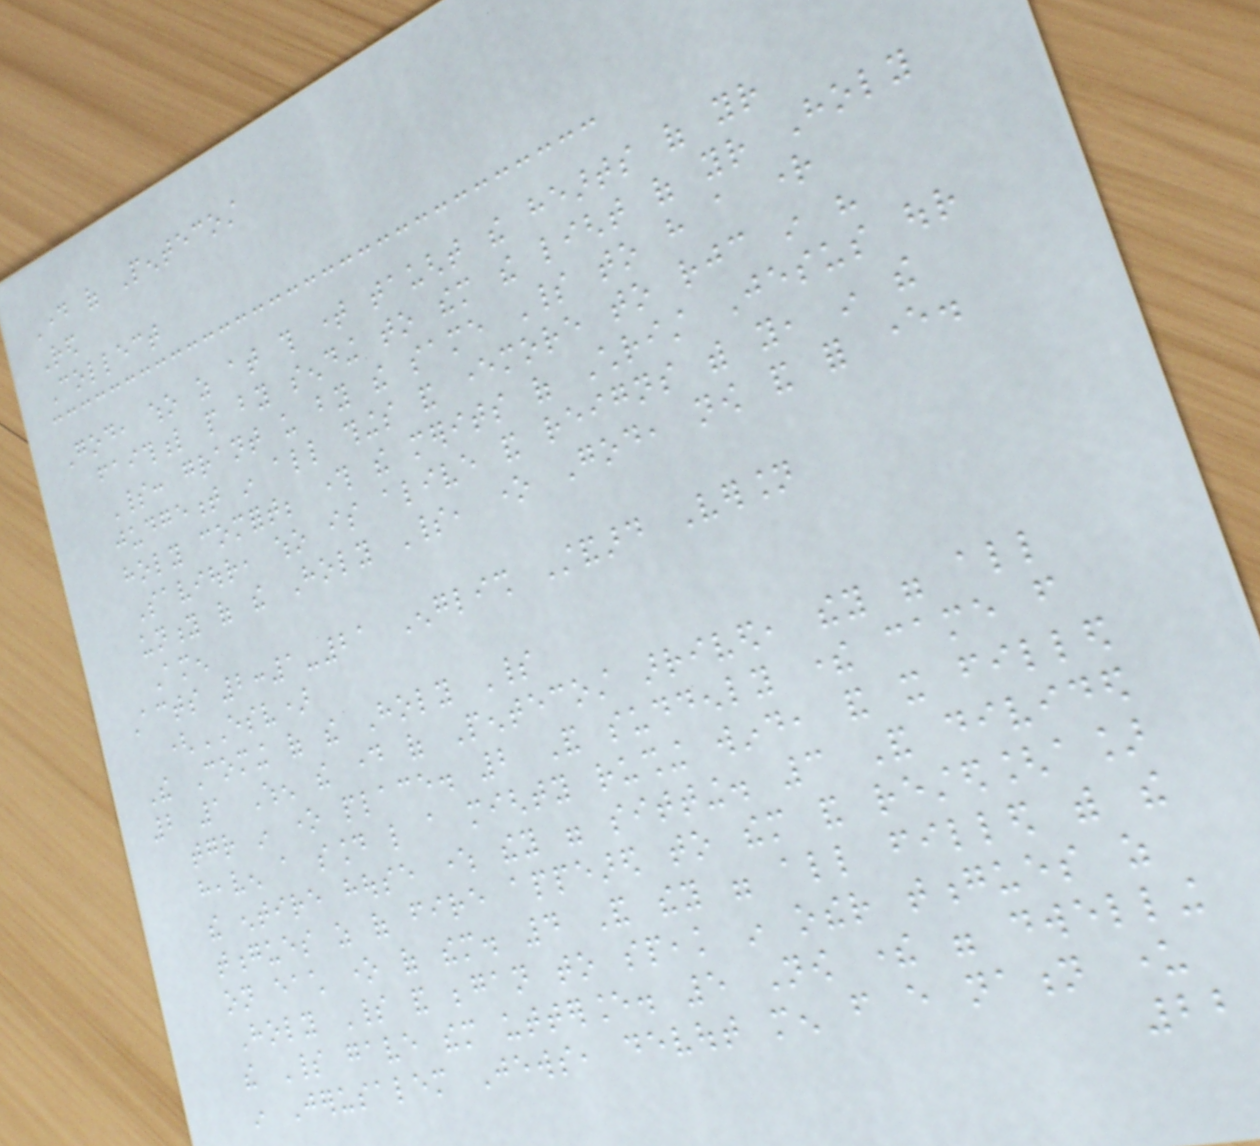Day of Pentecost
Red
Collect
God, who as at this time taught the hearts of your
faithful people by sending to them the light of your Holy
Spirit: grant us by the same Spirit to have a right
judgement in all things and evermore to rejoice in his
holy comfort; through the merits of Christ Jesus our
Saviour, who is alive and reigns with you, in the
unity of the Holy Spirit, one God, now and for ever.
Amen
Acts 2:1-21 English Standard Version
(ESV)
The Coming of the Holy Spirit
2 1 When the day of Pentecost arrived, they were all
together in one place. 2 And suddenly there came from
heaven a sound like a mighty rushing wind, and it filled
the entire house where they were sitting. 3 And divided
tongues as of fire appeared to them and rested[a]
on each one of them. 4 And they were all filled with the
Holy Spirit and began to speak in other tongues as
the Spirit gave them utterance. 5 Now there were dwelling
in Jerusalem Jews, devout men from every nation under
22
